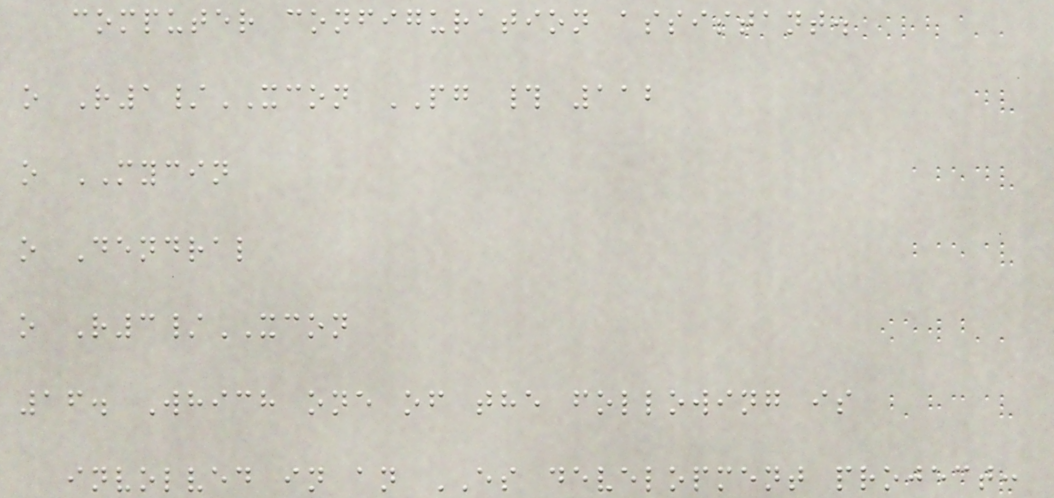computer configuration assistant.
o R1/XCON PG # 112
o MYCIN
o Dendral
o R3/XCON
16. Which one of the following is
involved in an ES development project:
